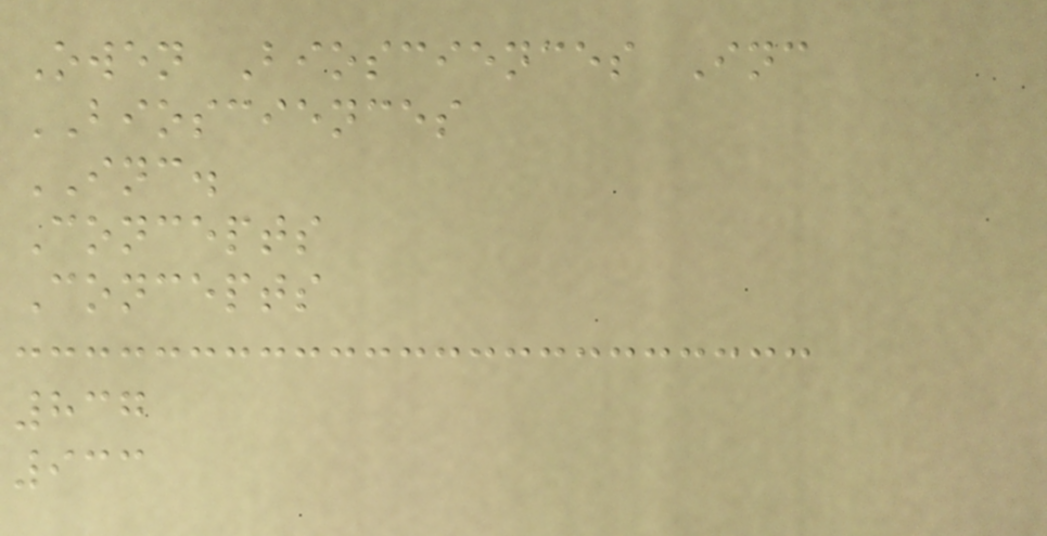Owen Biosciences Inc
BIOSCIENCES
INC.
Concepts
Concepts
837
933
